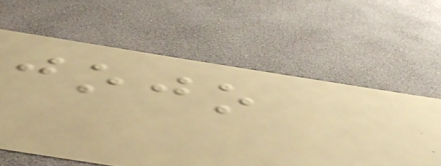jojo
